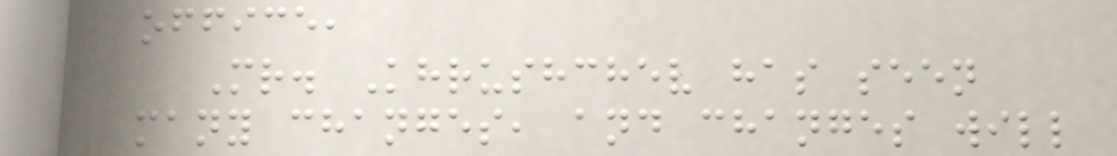office,
Mr. Khrushchev has seen
many changes, and changes will
